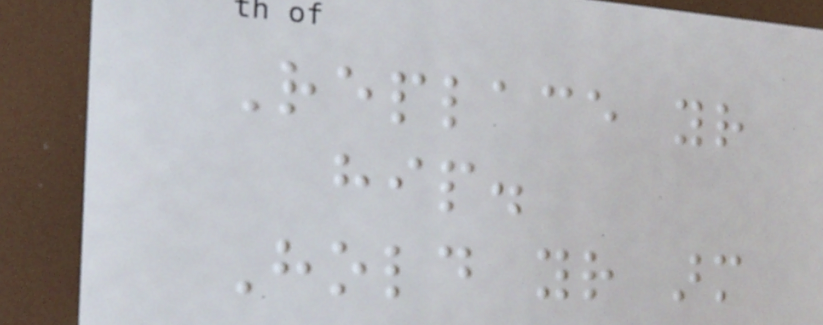Replace your
hip.
Hold your arm
